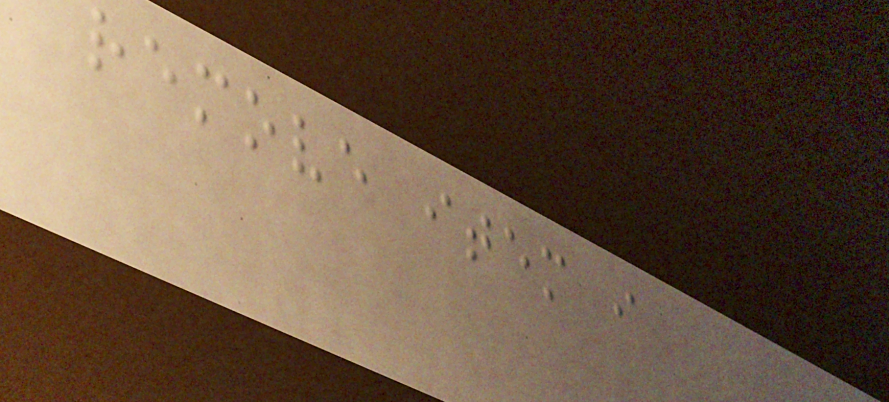remove item i
